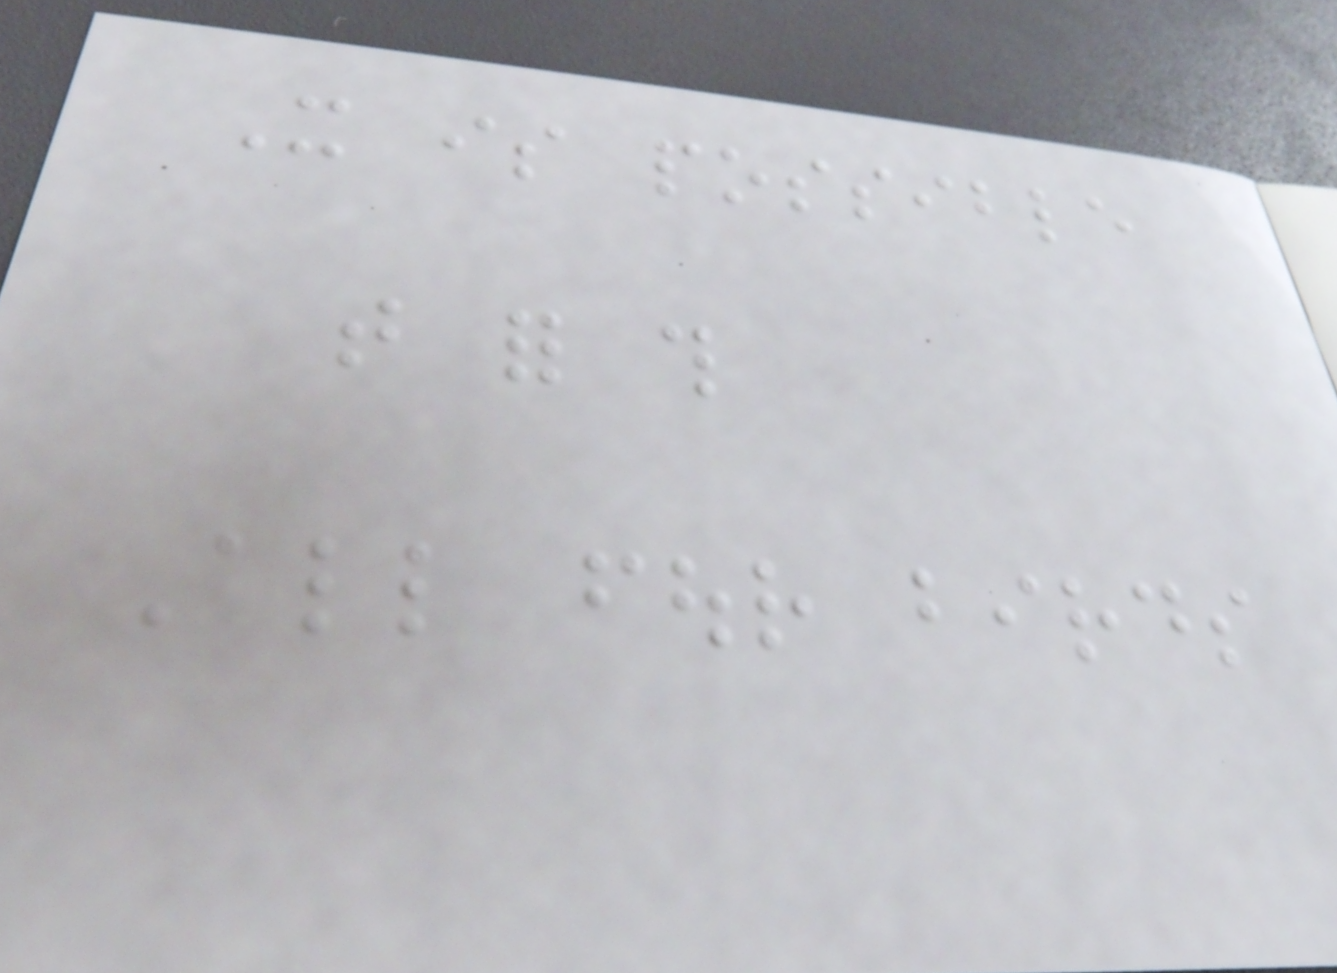It is possible
that for this
All four birds
